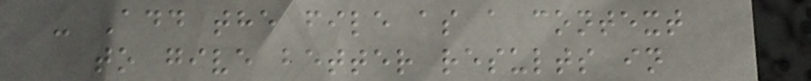- Add the file as a context
to give better results in
